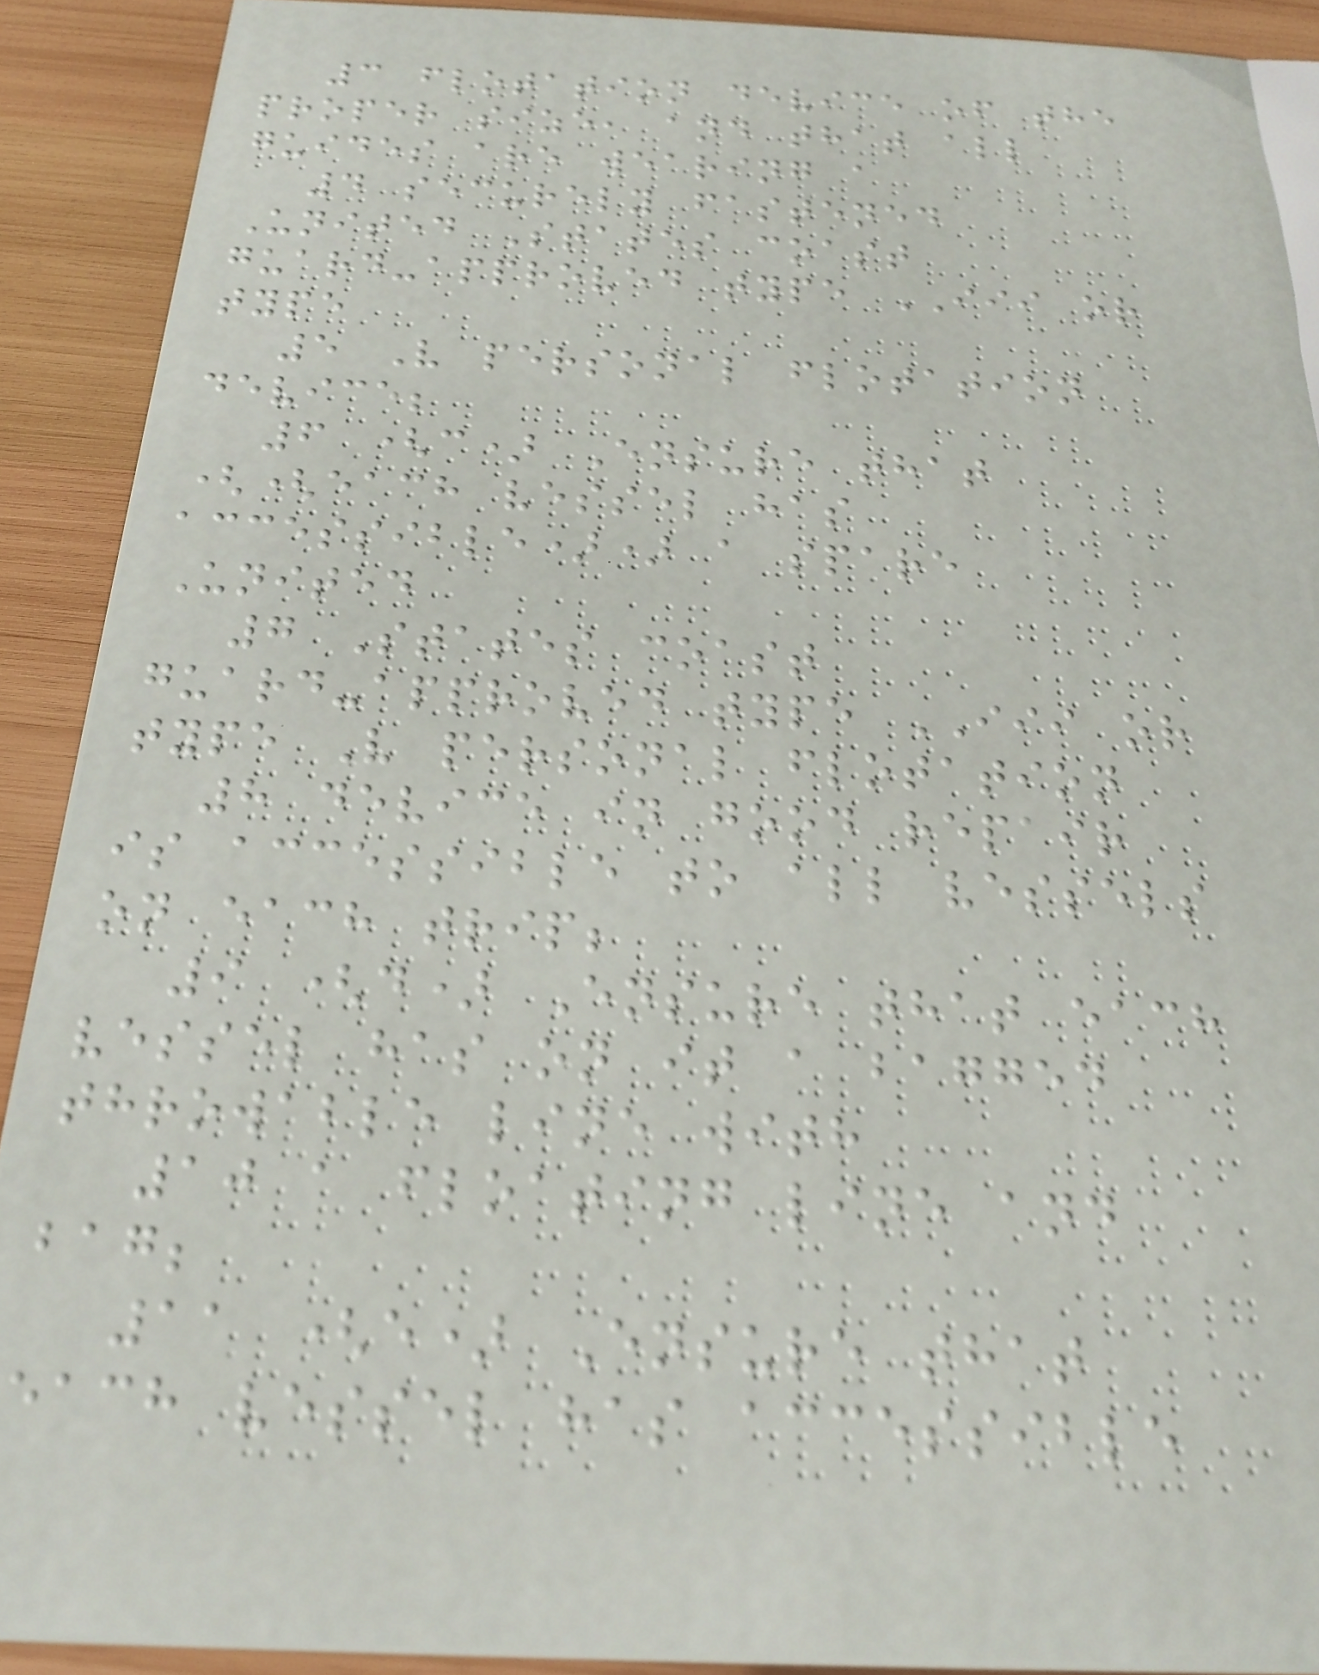3 flotation device of the
proper size, and that all
guides are wearing a
4 securely fastened
United States coast
guard-approved type III or
type
5 V personal flotation
device;
6 (c) Ensure that
((each vessel has
accessible)) a spare
United
7 States coast
guard-approved type III or
type V personal flotation
8 device in good repair
is accessible to all vessels
on each trip;
9 (d) Ensure that each
vessel has on it a bagged
throwable line with
10 a floating line and
bag;
11 (e) Ensure that
each vessel has accessible
